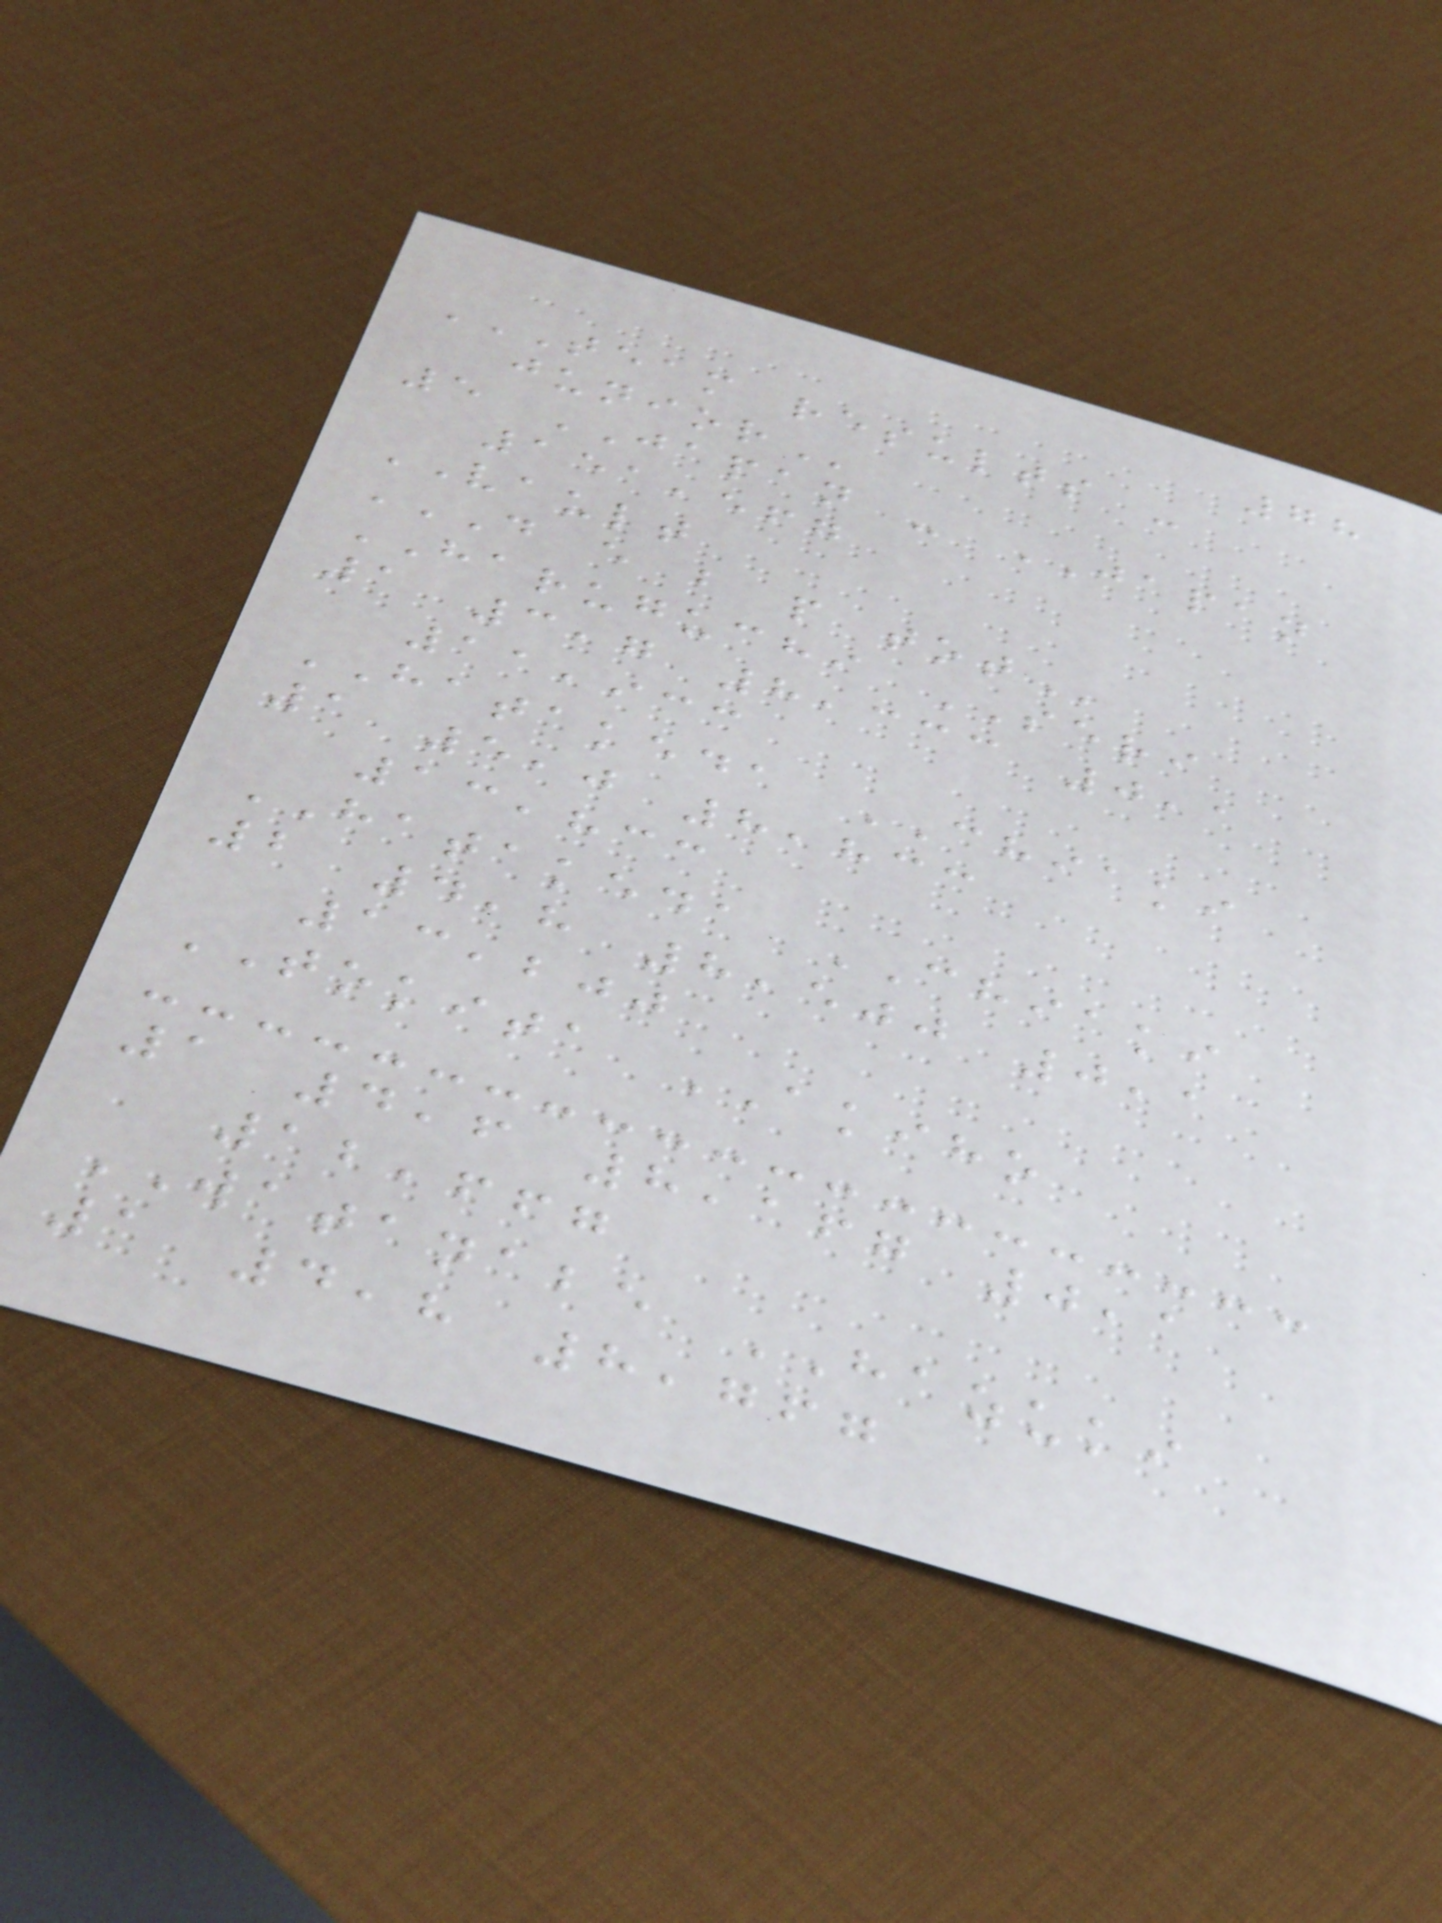78
TEAM RESULTS -
JUNIOR
5 JAPAN - JAPAN
151,567
VAULT
D E B P TOT
HARUGUCHI SERI
1 3,7 8,333 0,1
11,933
HATAKEDA CHIAKI
1 5,0 8,833
13,833
HATAKEDA CHIAKI
2 4,8 8,500 0,1
13,200
TOKITA AKIHO
1 4,6 8,167 0,1
12,667
WATANABE HAZUKI
1 4,8 8,767
